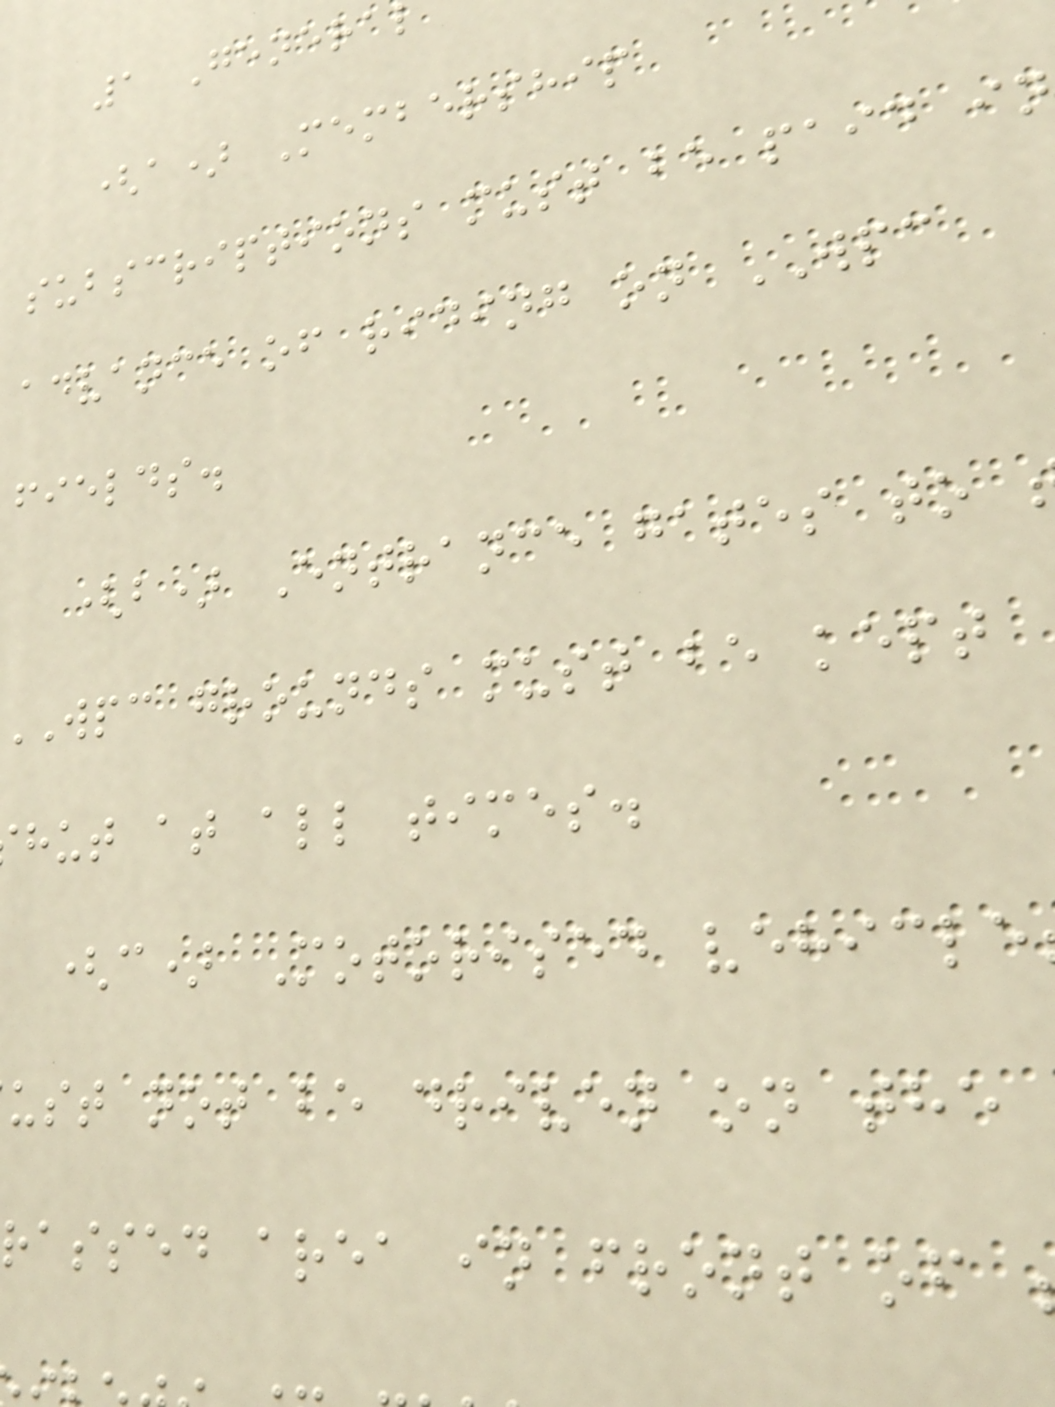1 Genera
(a) Membership
subscriptions must be paid in
advance of riding on WPC
fields.
(b) Entrance gates to
wpc grounds must be kept
hut at all times.
(c) Motorised vehicle
ust not be driven on the
rassed area in front of
